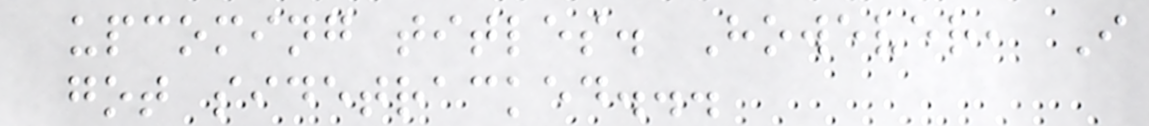upcoming titles. However, I
got sidetracked...
